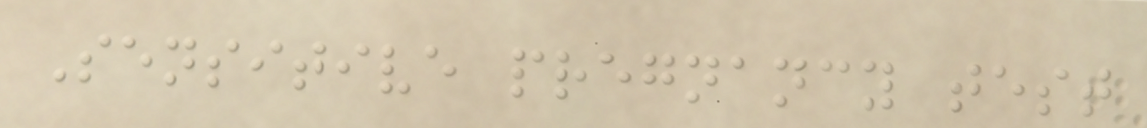Sensitive pregnancy test
